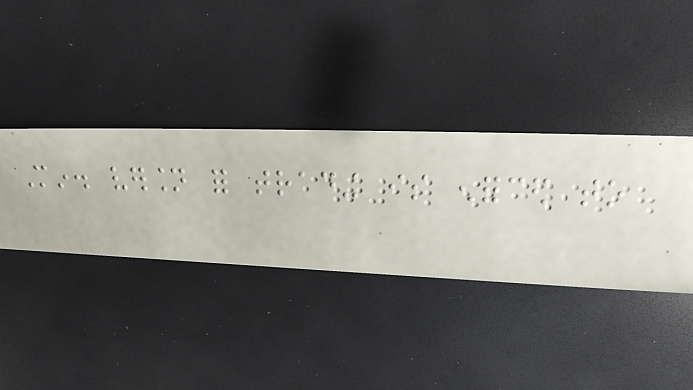Min. version for trading is enforced to
